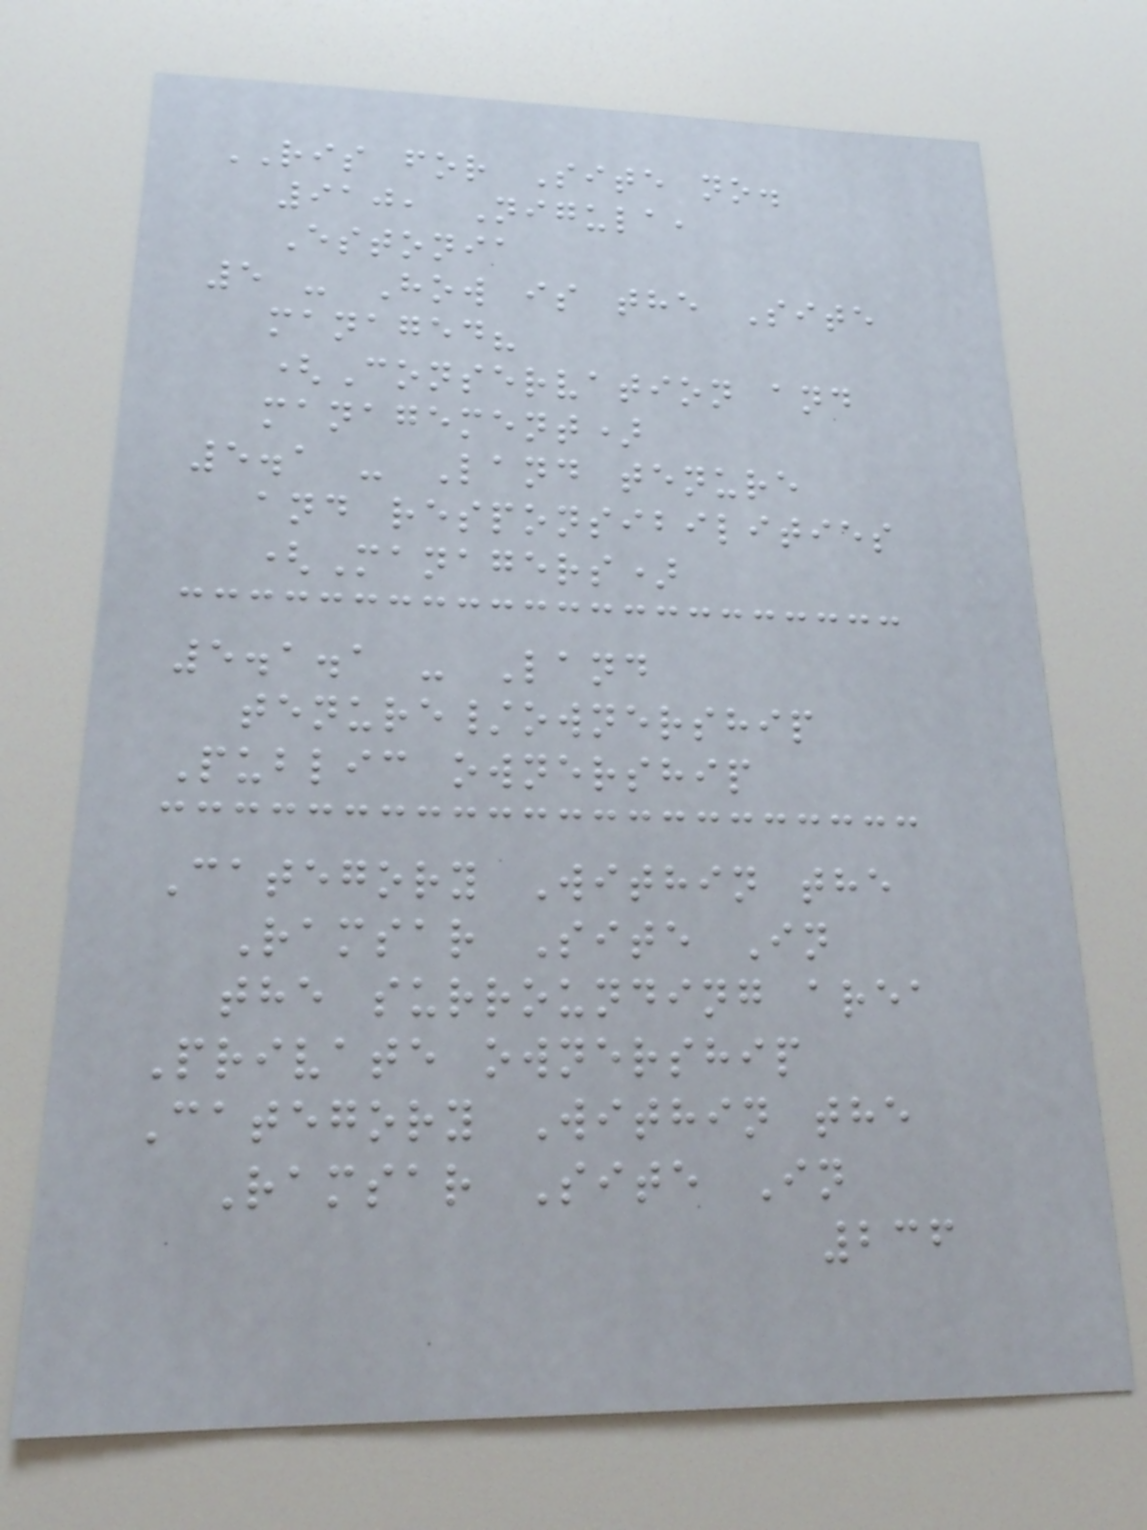RIS for Site no.
910, Nigula,
Estonia
5 - How is the Site
managed?
(Conservation and
management)
5.1 - Land tenure
and responsibilities
(Managers)
5.1.1 - Land
tenure/ownership
Public ownership
Category Within the
Ramsar Site In
the surrounding area
Private ownership
Category Within the
Ramsar Site In
236
